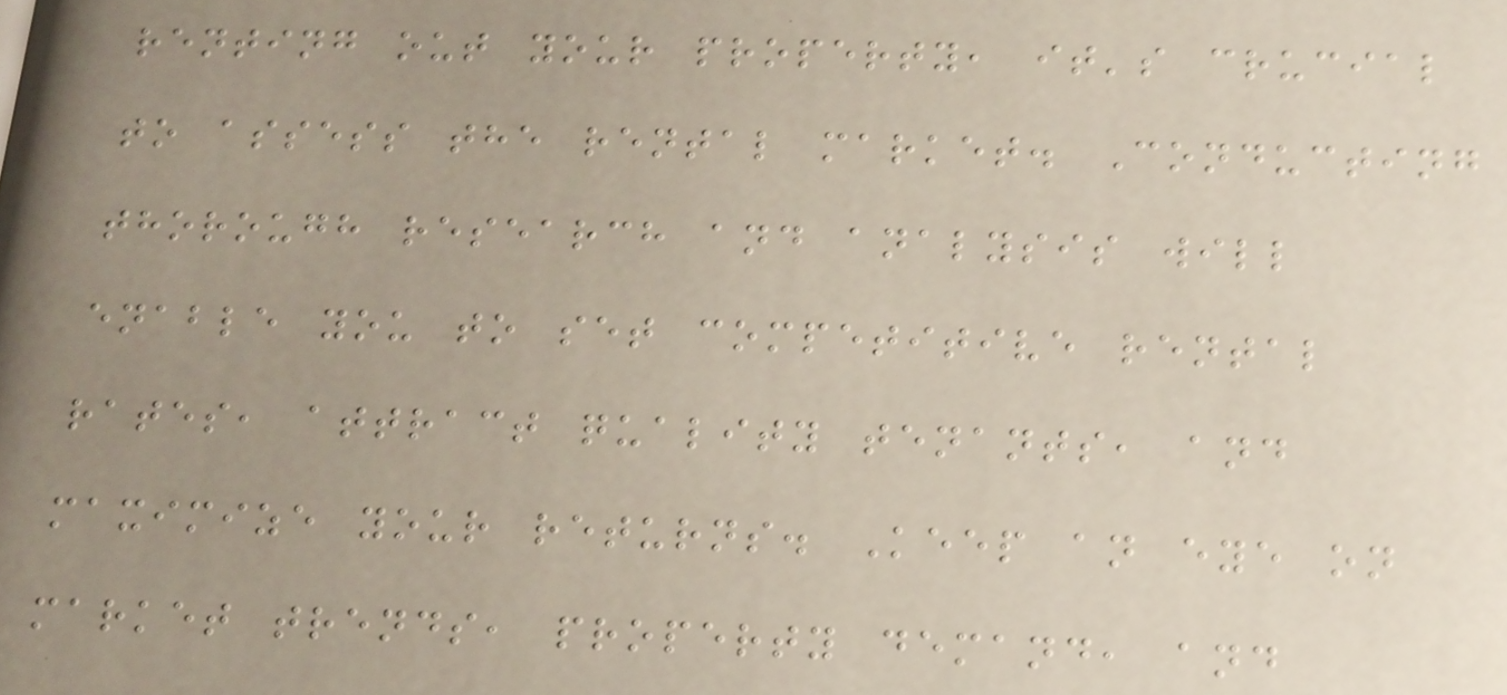renting out your property, it's crucial
to assess the rental market. Conducting
thorough research and analysis will
enable you to set competitive rental
rates, attract quality tenants, and
maximize your returns. Keep an eye on
market trends, property demand, and
